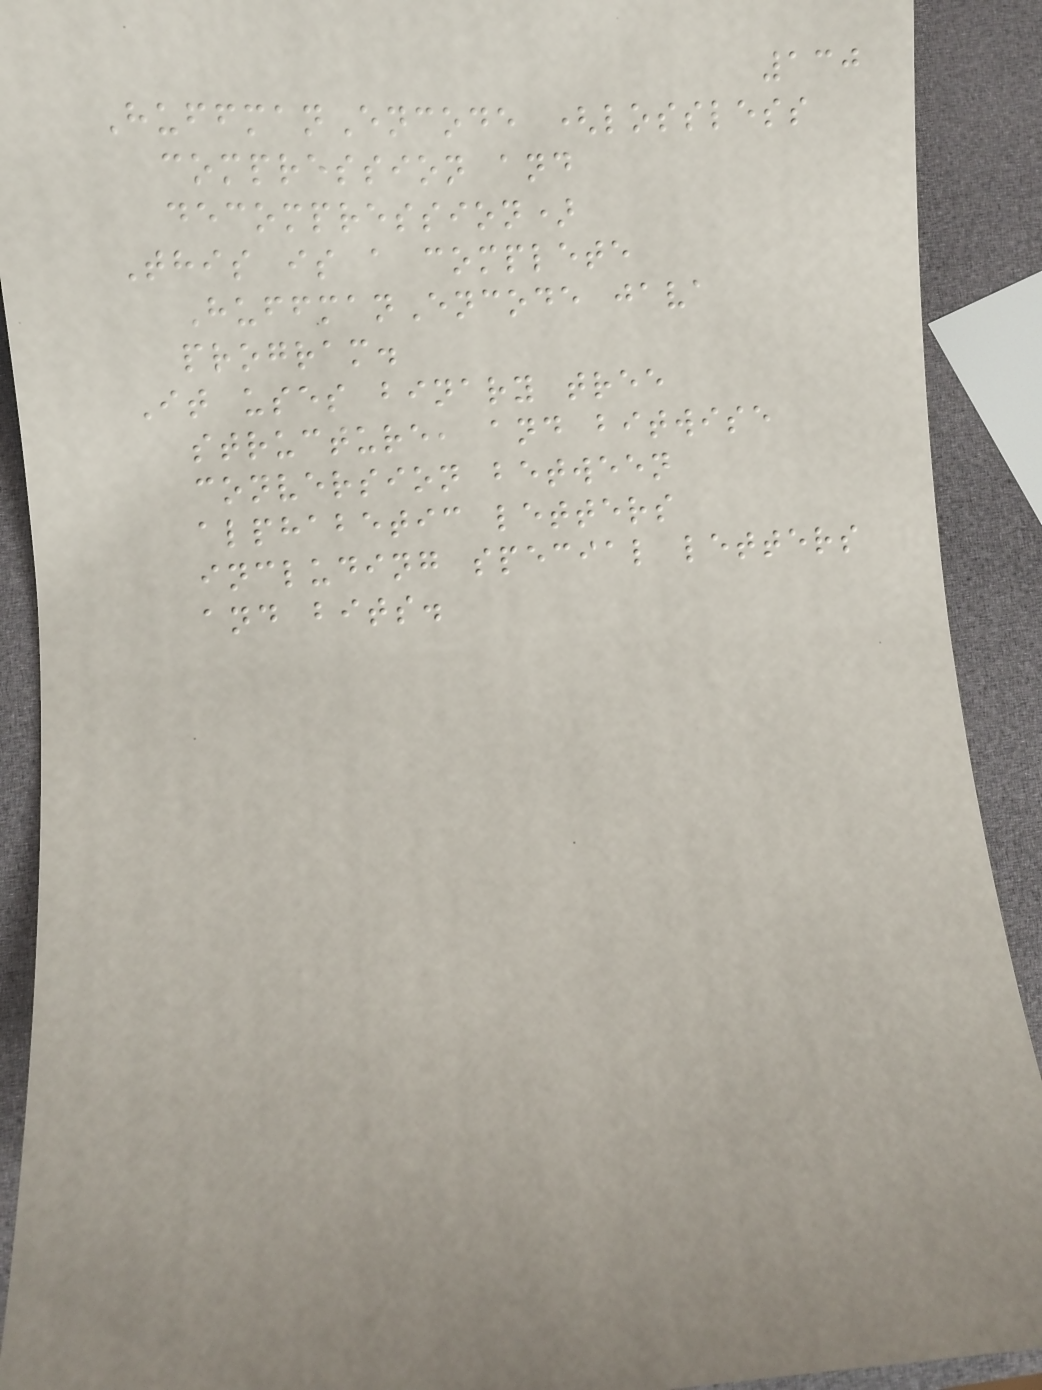130
HuffmanEncode (lossless
compression and
decompression)
This is a complete
HuffmanEncode java
program.
It uses binary tree
structure, and bitwise
conversion between
alphabetic letters
including special letters
and bits.
